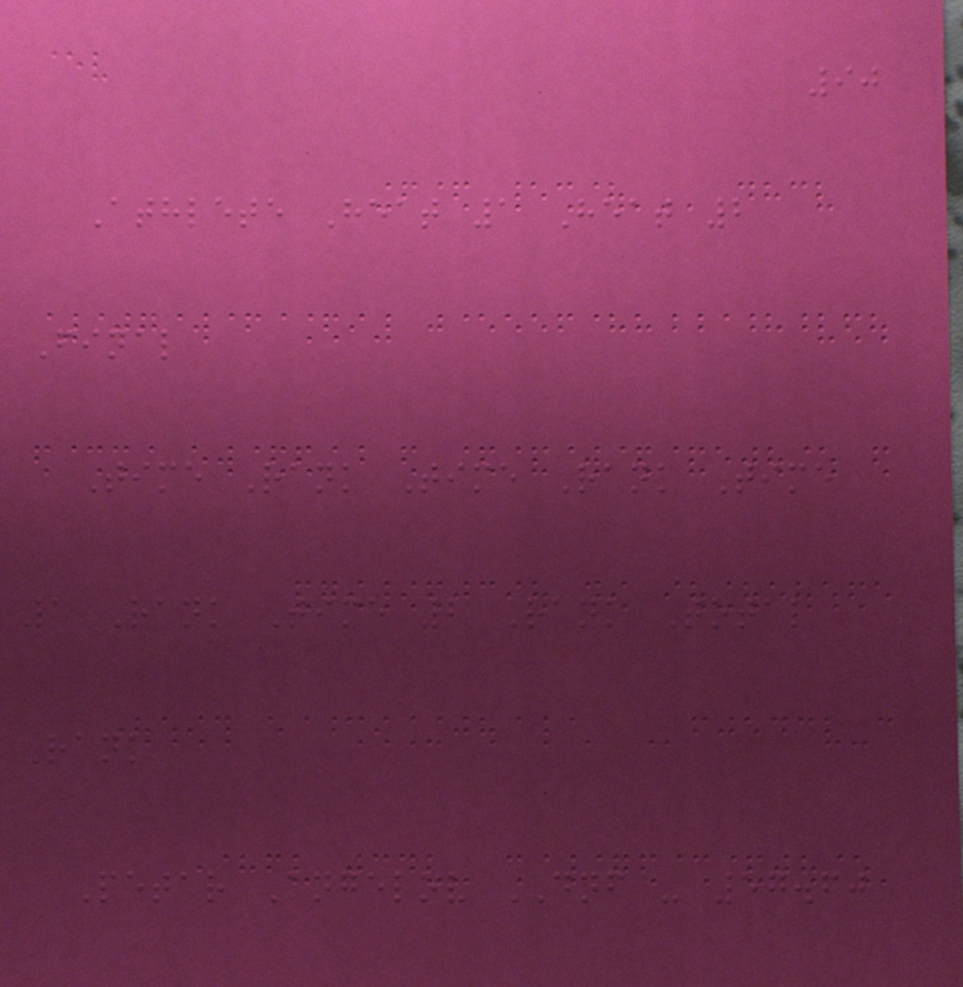90
Athlete Heat 1 Heat 2
Final
Time Rank Time Rank Time
1 Rank Time 2 Rank Total
Rank
Petar Angelov DNF - 57.60
